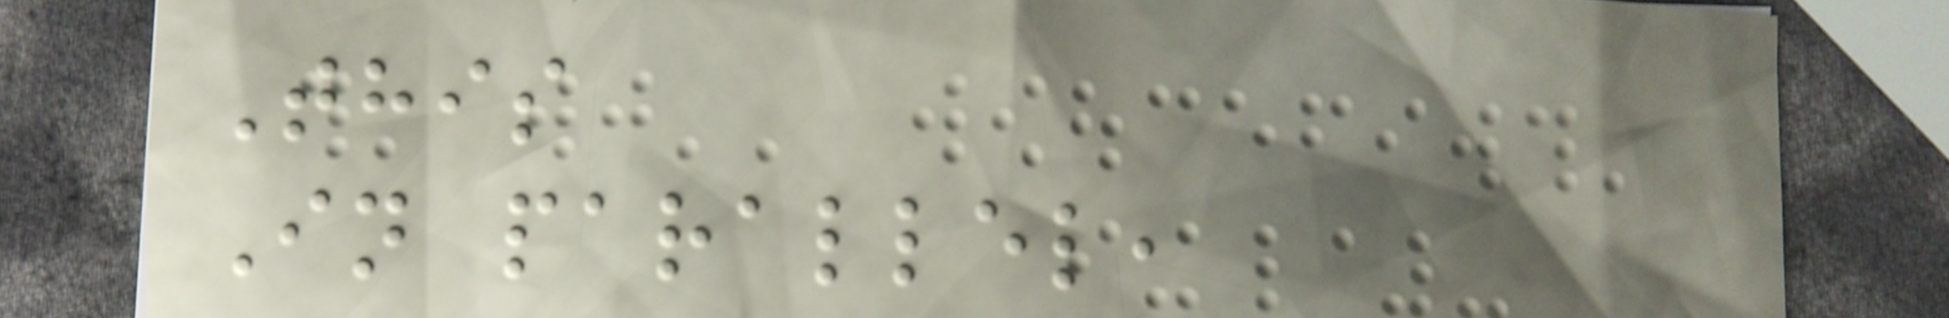This
In parallel,
